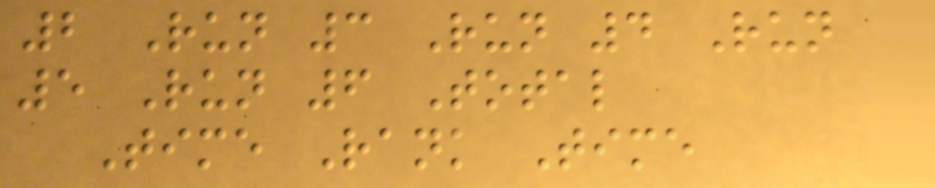2 Run 3 Run 4 Run
5 Run 6 Total
Time Rank Time
